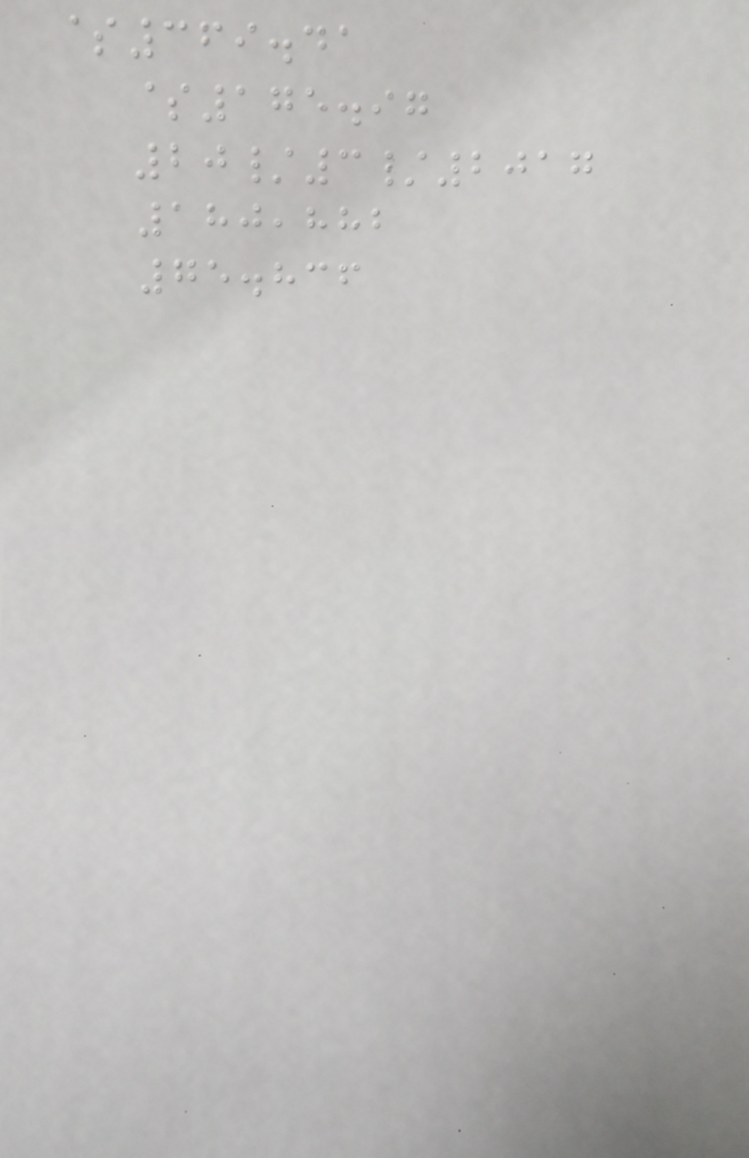$369.41
$175.97
20/3/2017
180,882
75.836
